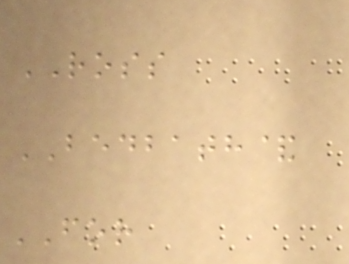ROSS
BEDBATH&
FOR
